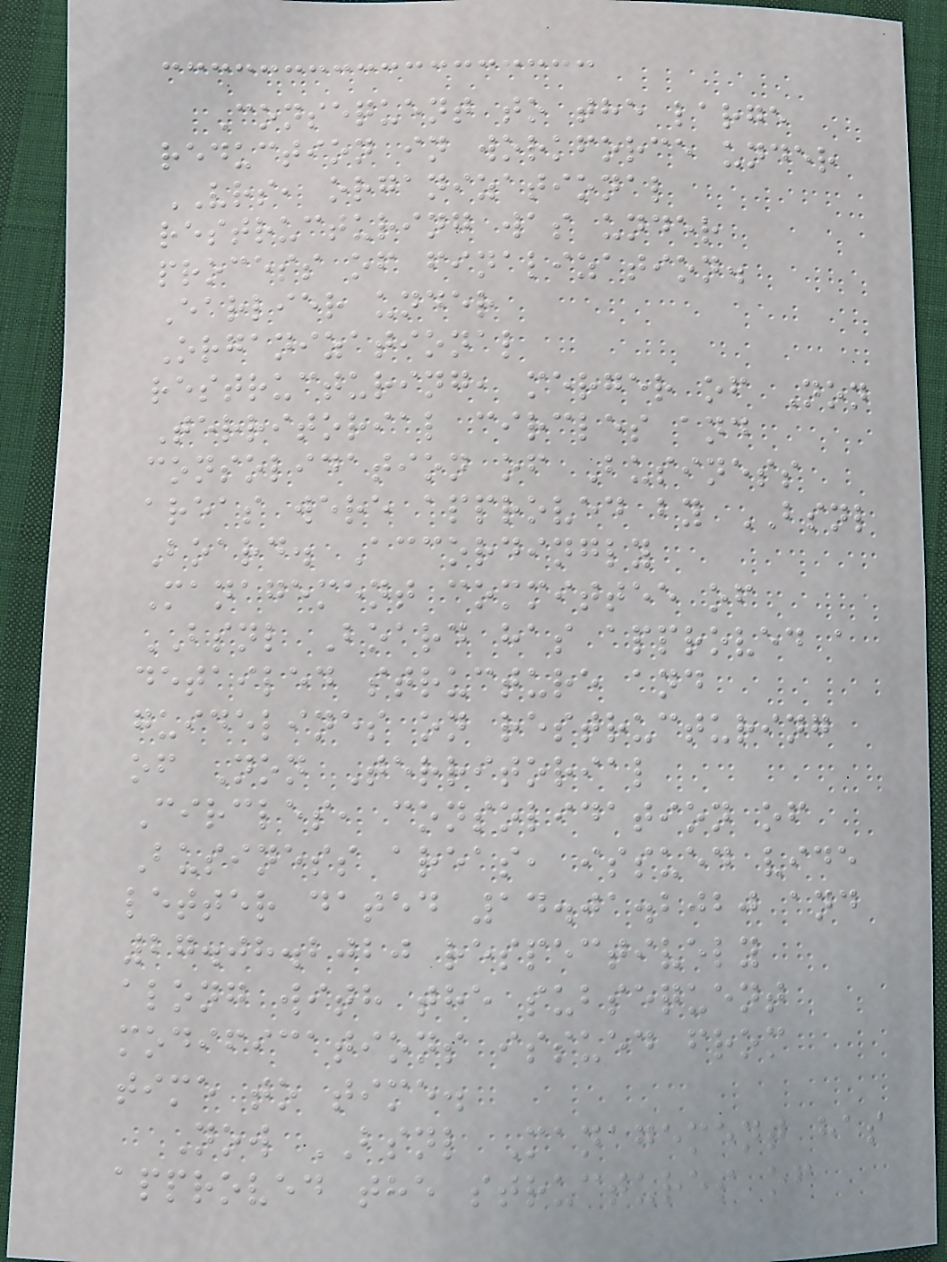Consequent to the large
reduction in workforce under
VRS, organizational
restructuring was under
process of finalization.
Earlier under
Organizational
restructuring, merger of Non
Territorial circles and
consolidation of Business
areas were approved by BSNL
Board. Accordingly
Management committee of
BSNL Board has approved a
detailed structure and
guidelines on restructuring
of Non Territorial
Circles, consolidation of
Business areas, issued vide
letter dated 14.01.2020 and
27.08.2020 respectively
along with the subsequent
modifications issued from
time to time.
Now BSNL Management has
approved the structures of
